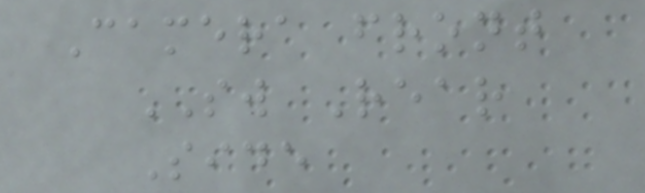Camera front
SW Rear
Side
